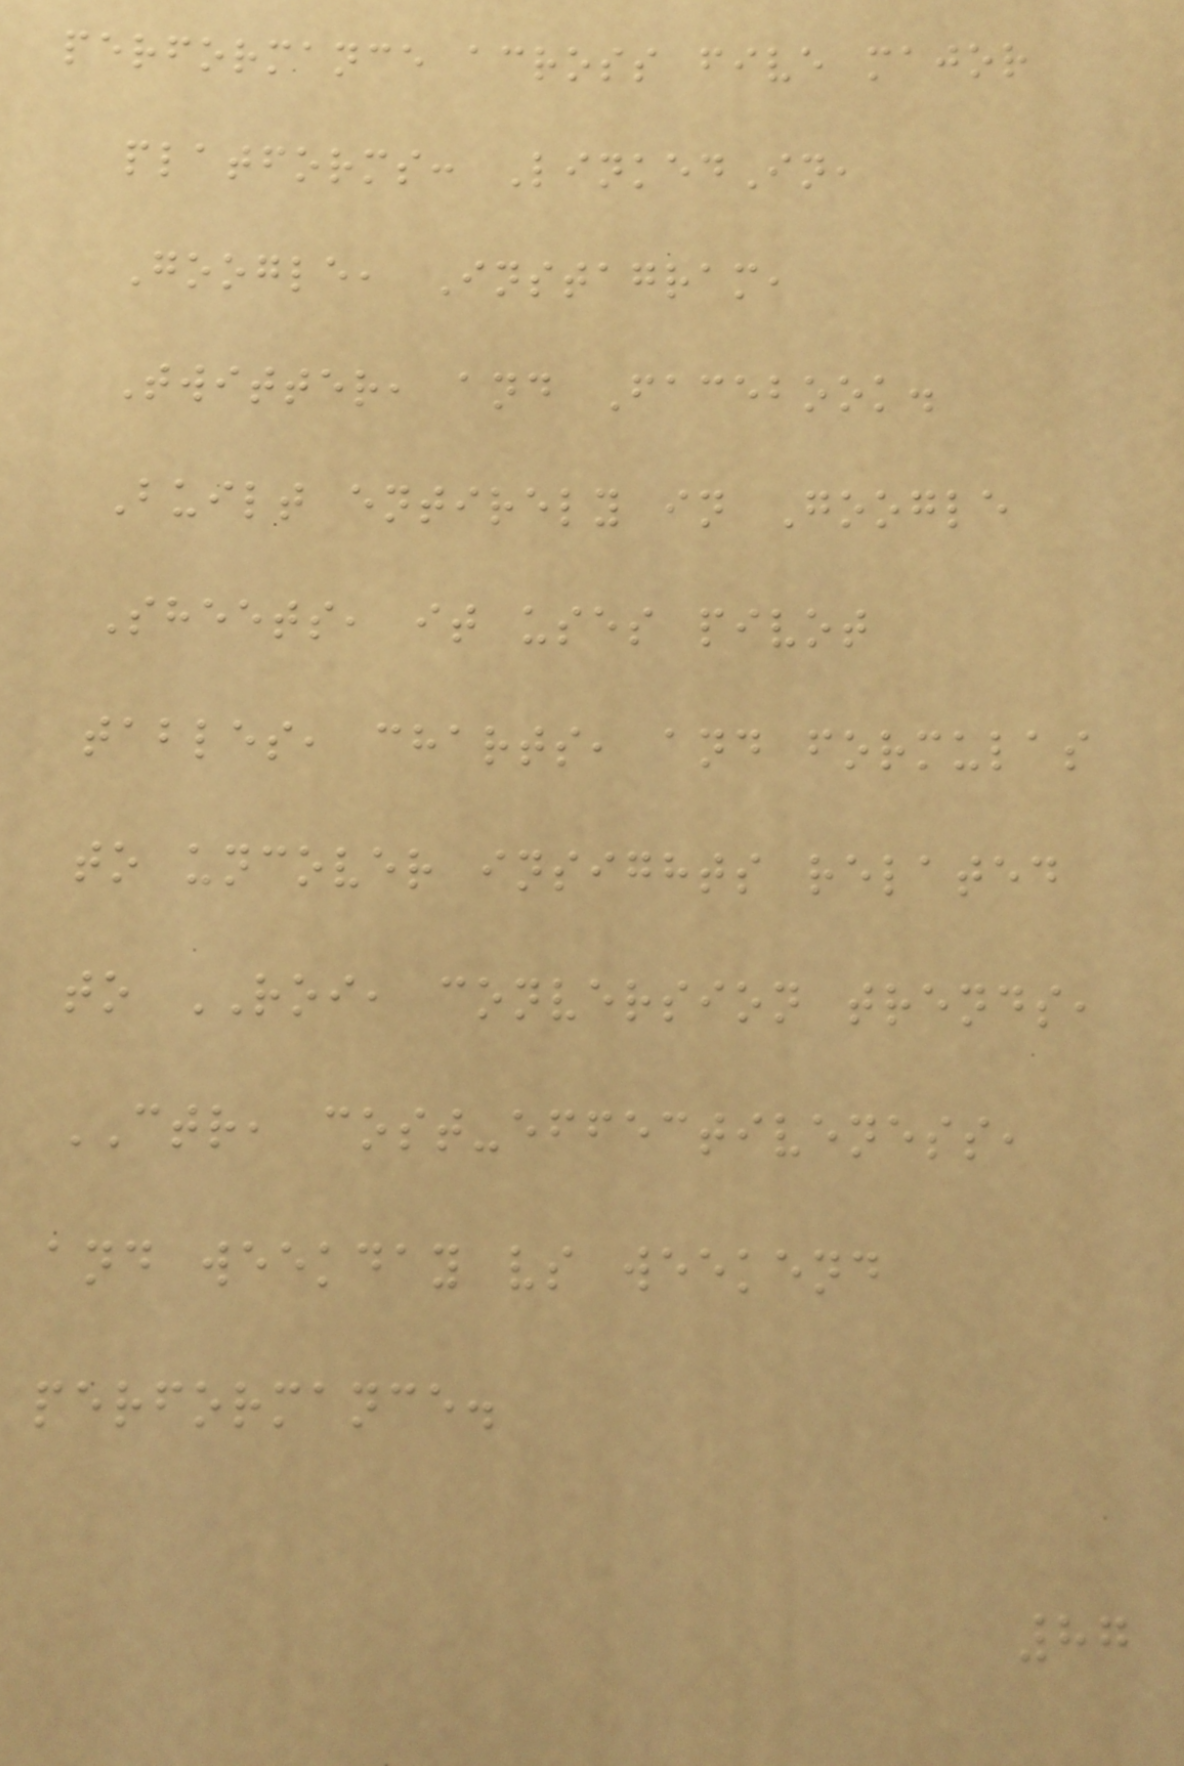performance across five major
platforms: LinkedIn,
Google, Instagram,
Twitter, and Facebook.
Built entirely in Google
Sheets, it uses pivot
tables, charts, and formulas
to uncover insights related
to ROI, conversion trends,
CTR, cost-effectiveness,
and weekday vs weekend
performance.
87
